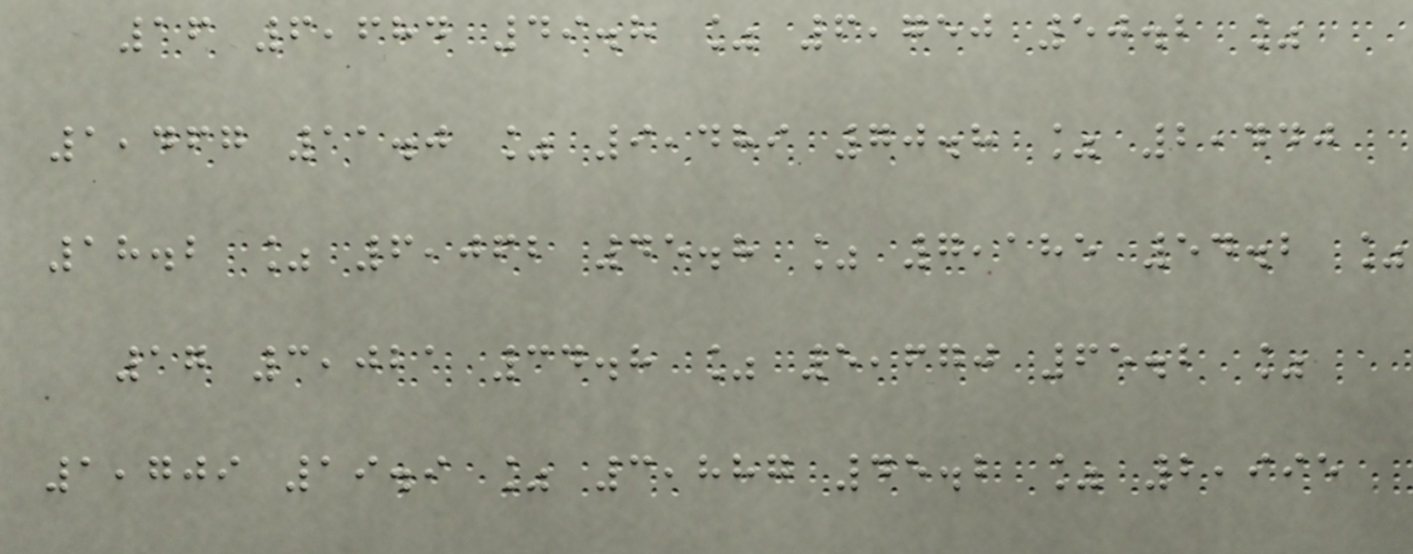16 6,684 49.8 % 6,750 50.2 %
1,467 11.0 % 9,489 70.8 % 2,440
18.2 % 6,062 45.8 % 7,185 54.2 %
17 3,021 34.8 % 5,670 65.2 %
1,709 19.9 % 3,887 45.2 % 2,995
